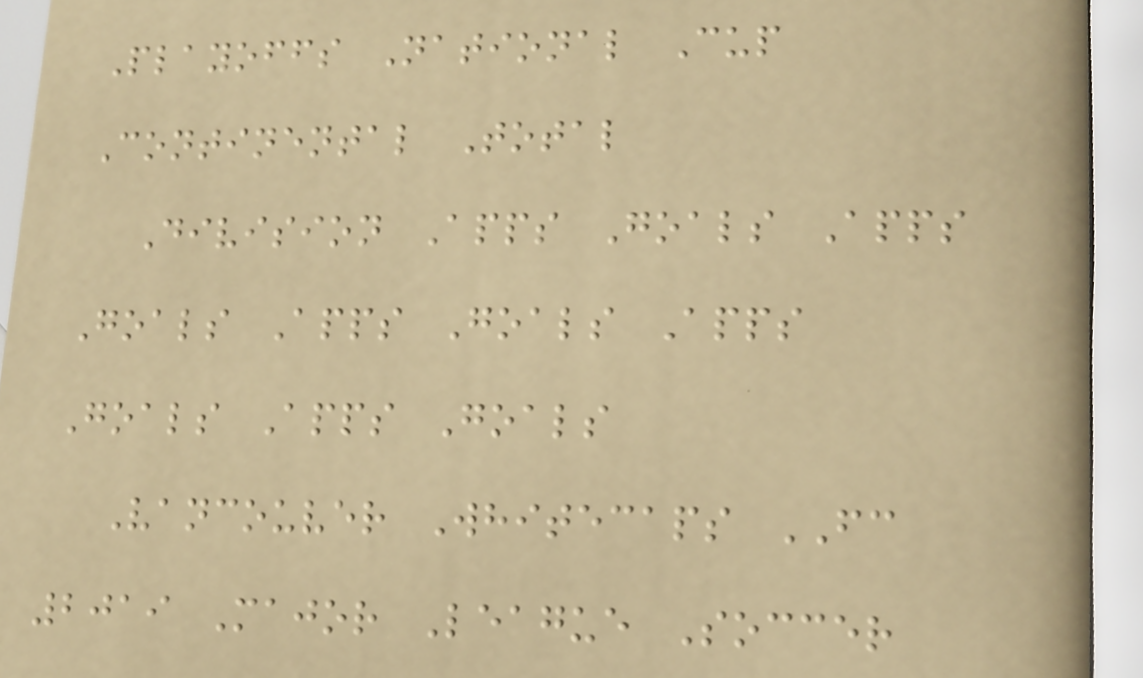Playoffs National Cup
Continental Total
Division Apps Goals Apps
Goals Apps Goals Apps
Goals Apps Goals
Vancouver Whitecaps FC
2019 Major League Soccer
